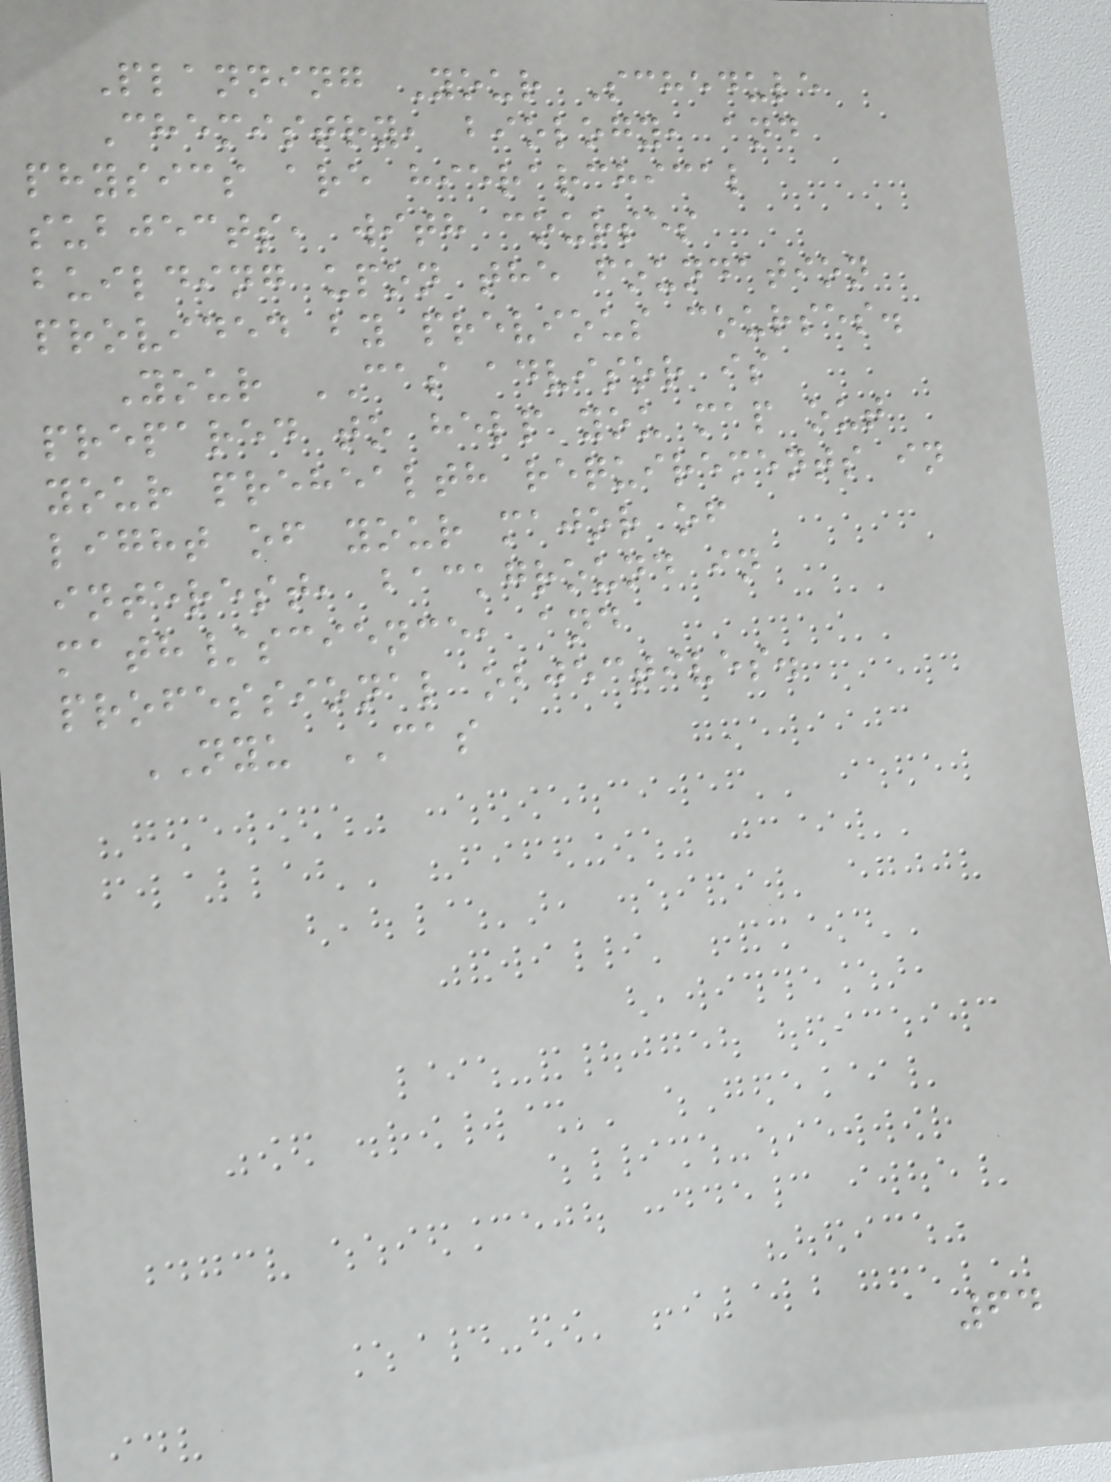Planning Your Schedule
Chemistry, biology, and
physics are hierarchical
subjects, with courses
building upon the foundation
provided by previous courses.
Your CAS advisor is
prepared to help you map out
your prehealth requirements in
light of your major of
interest, background in
math/science, and
professional objectives.
NYU CAS
64
